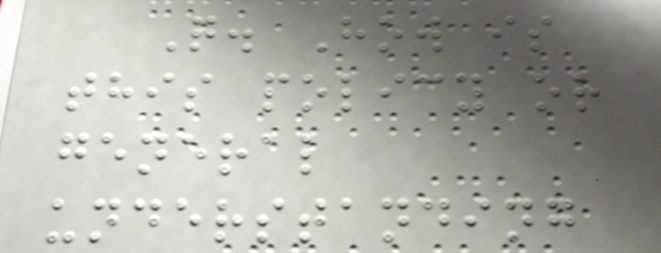Q. How is
this policy or
general
understanding
